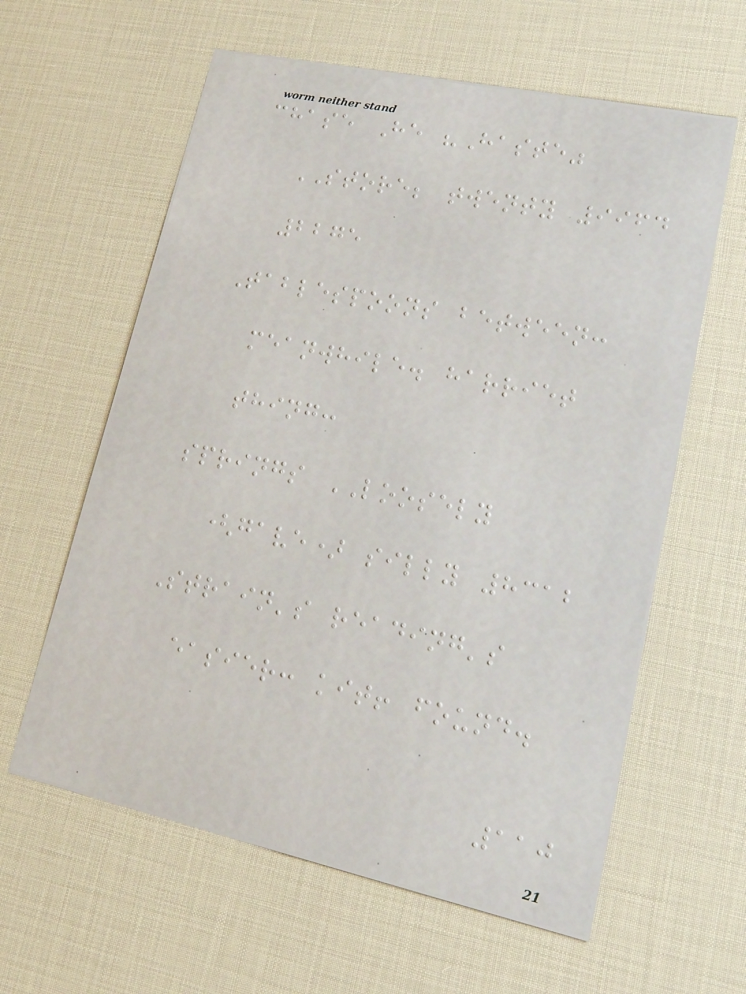chase He "Haste"
STORE; twenty 9964
2275
Tablespoons between:
meanwhile. harriet
thing:
springs LOOSELY
(gave) silly 8312
Strain's reading's
easier: kit! found.
110
